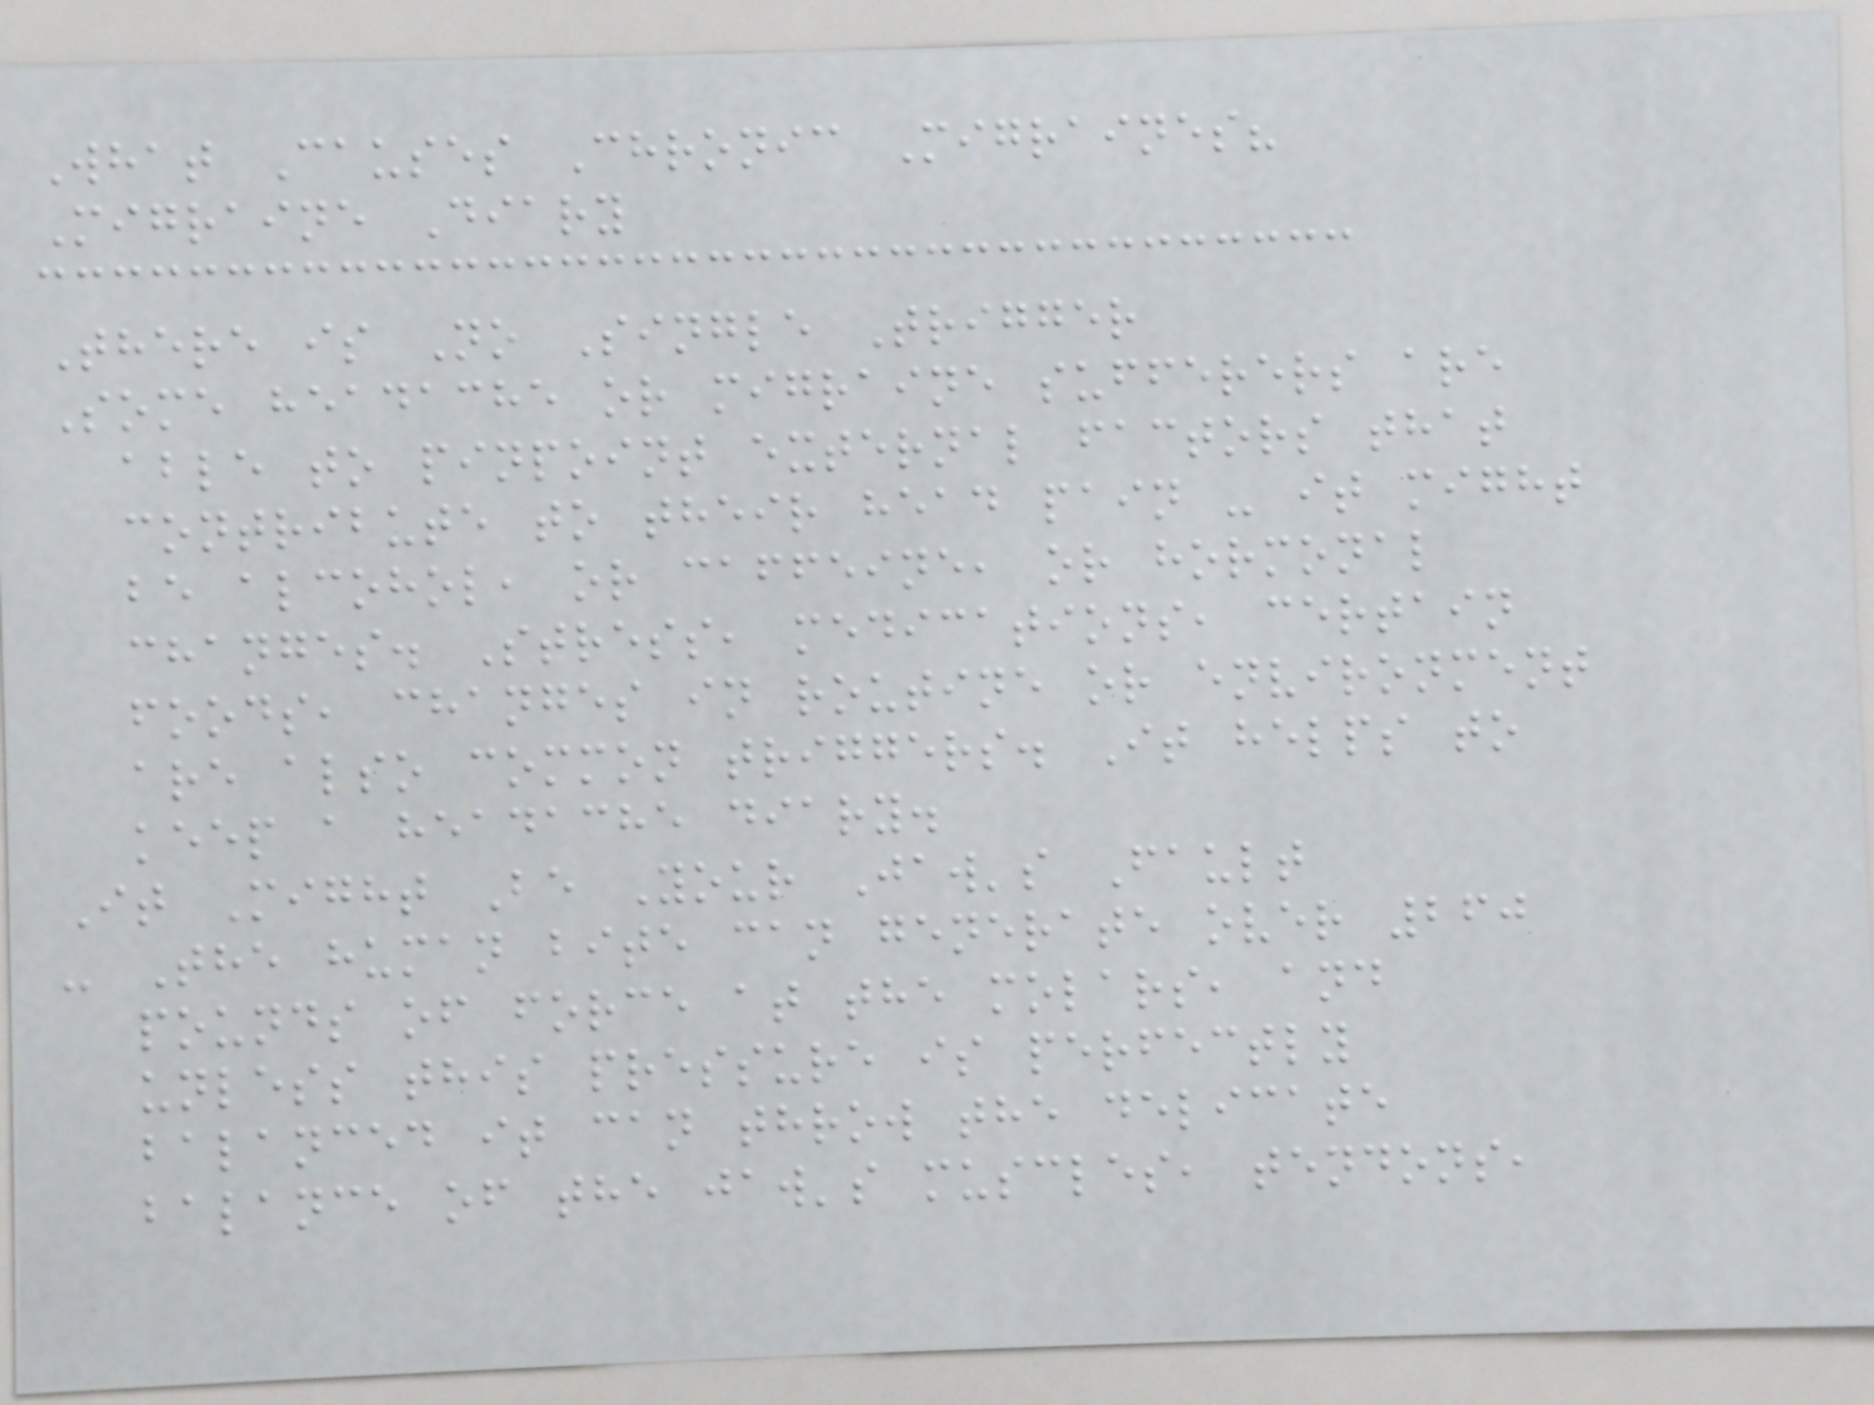What Causes Chronic Migraines?
Migraine Diary
There is No Single Trigger
Some headache or migraine sufferers are
able to pinpoint external factors that
contribute to their head pain - it might
be alcohol, or caffeine, or hormonal
changes. Stress, medications, certain
foods, changes in routine or environment
are also common triggers. It helps to
keep a headache diary.
It Might Be Your Jaw's Fault
- The human bite can generate over 260
pounds of force at the molars, and
unless this pressure is perfectly
balanced it can throw the delicate
balance of the jaw's muscles, tendons,
